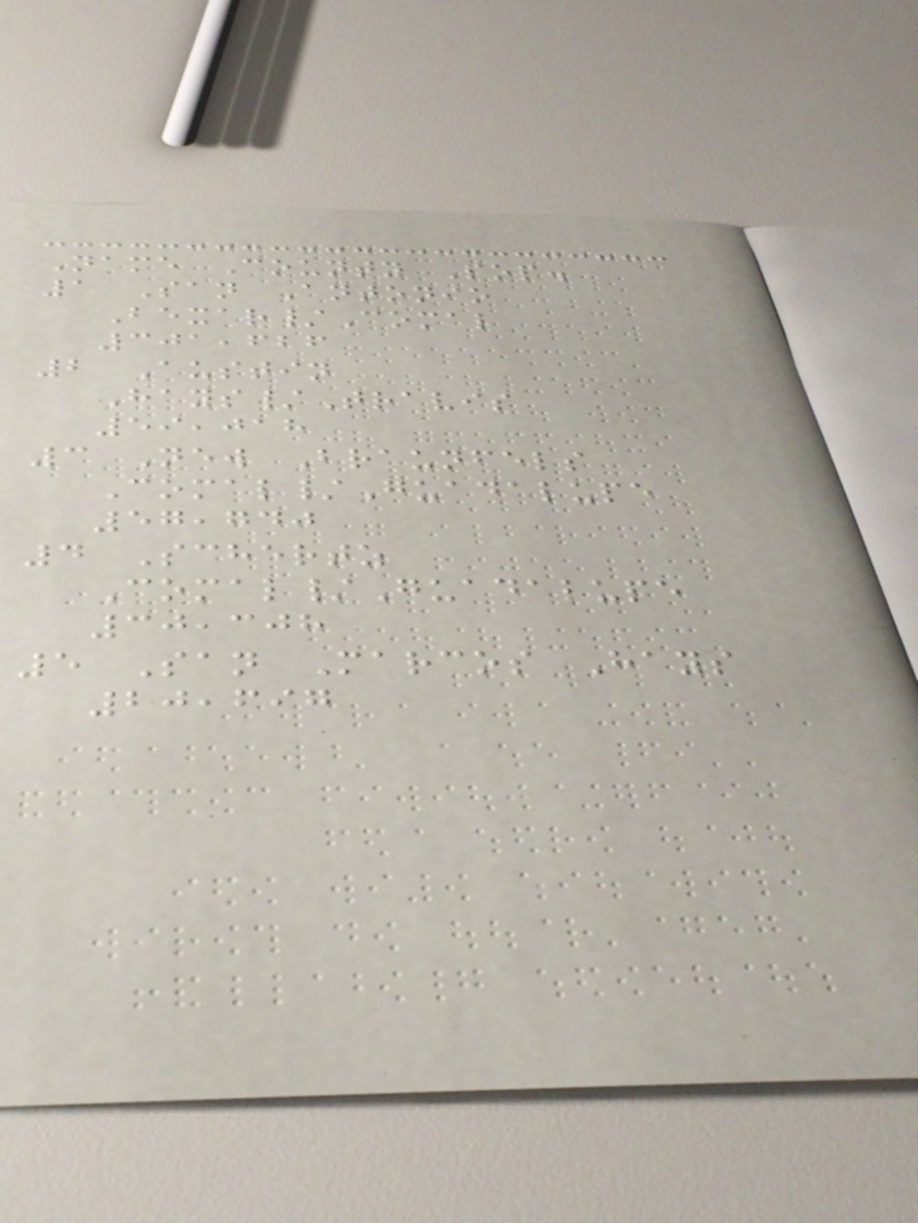Name County Pop.
1 San Antonio
Bexar/Comal
301,626
2 Austin
Hays/Travis
59,018
3 New Braunfels
Comal/Guadalupe
57,740
4 Schertz
Comal/Guadalupe
30,308
5 San Marcos Hays
20,697
